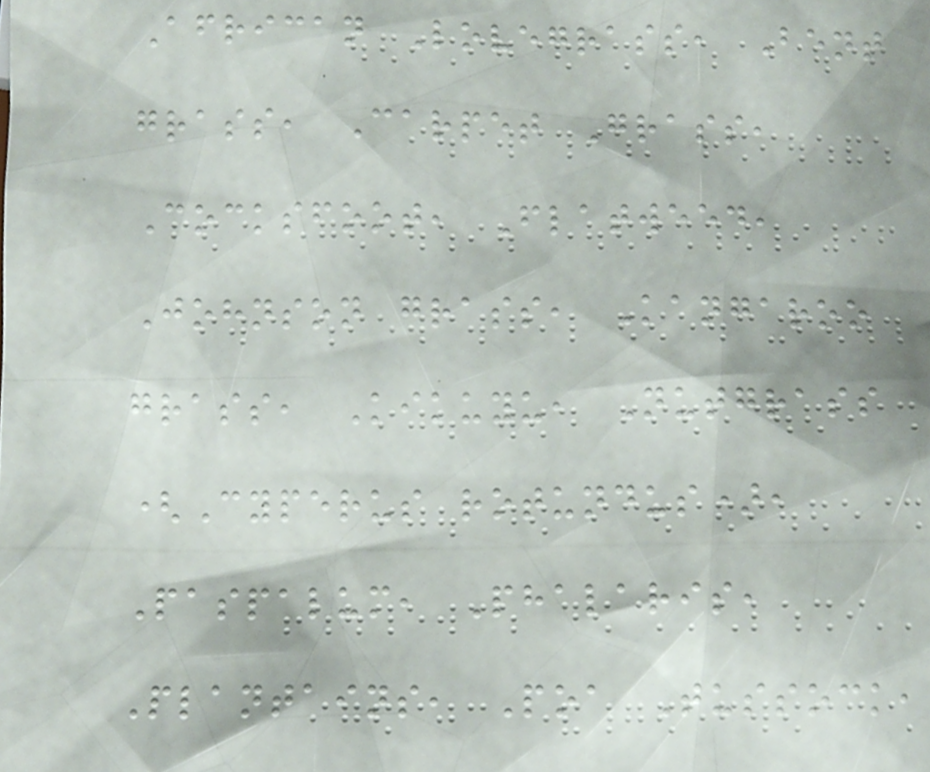African Lovegrass, Bent
grass, Carpet Grass,
Cocksfoot, Flatweed,
Johnson grass, Kangaroo
grass, Kikuyu, Nutgrass
(Cyperus rotundus),
Paspalum, Phalaris,
Plantains, Poa Tussock,
